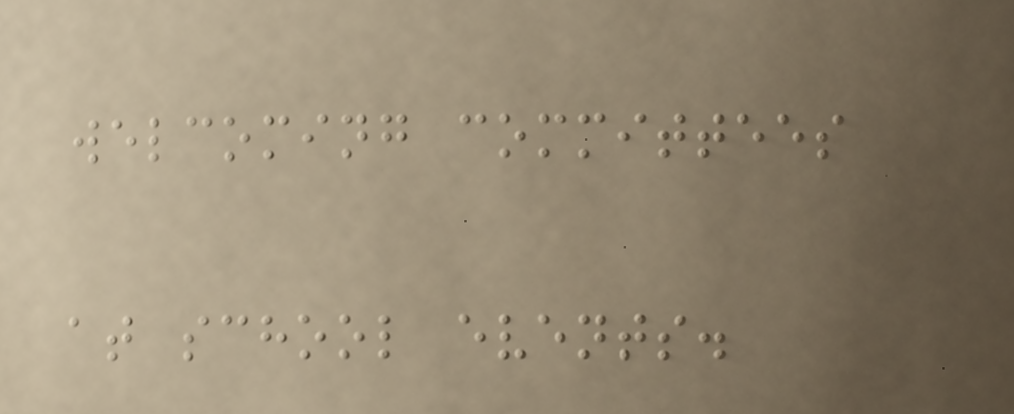welcoming committees
at school events.
